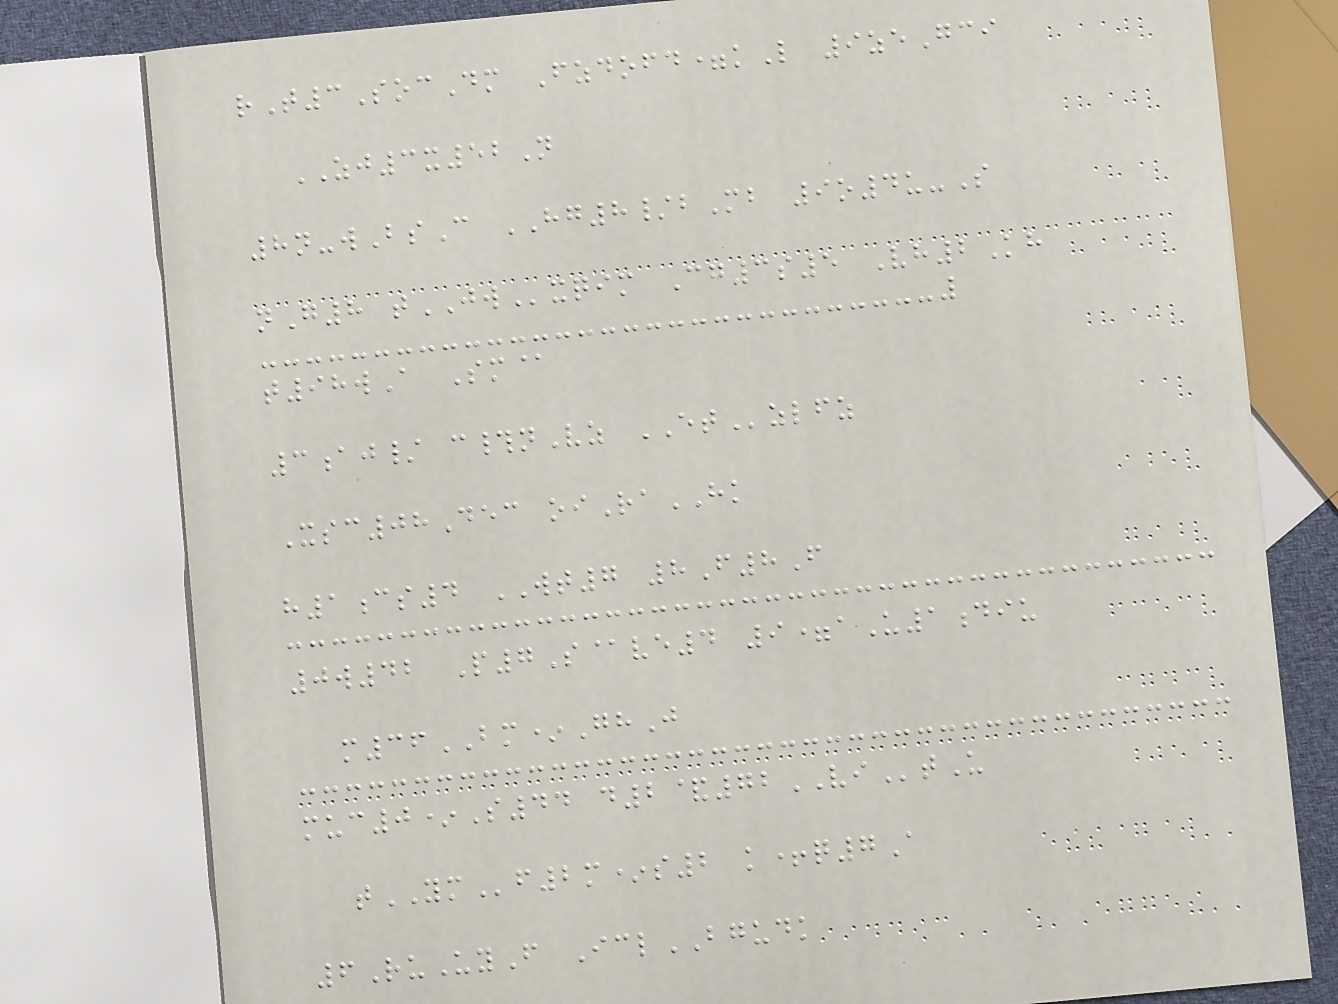rT3SocDm Fzdofd=kL 9zeGci
ZJ3x52N
8n-wBsC HG8/bMb 9o4u-S
nG8 tJWxqim Cg3s5 Vh2Kh
t98wA Sm@
3aj/ c#nVz ETzlfz
Xsc08Dec oiRaHK
h1cs4 WT7 8F8F
0w42 P7S@ve4 9=aU1diu
m36BM*GhJ
muc0*S44 d2&72VItU
tYMf2m*s2 k+q7A
6RuUyF IclBGUDK
